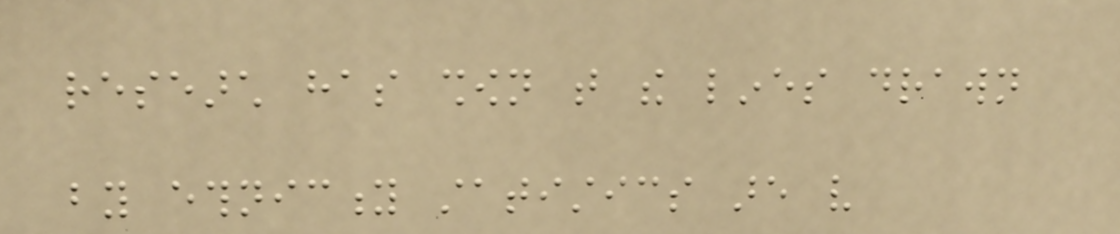research has shown that the lines drawn
by ethnicity statistics are very
